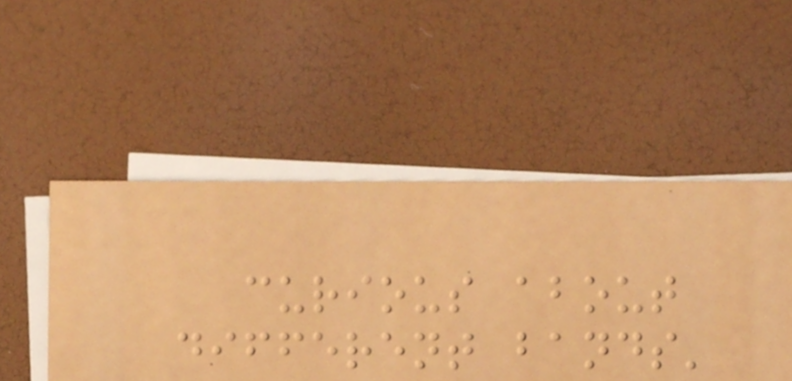curious about
different bands'
